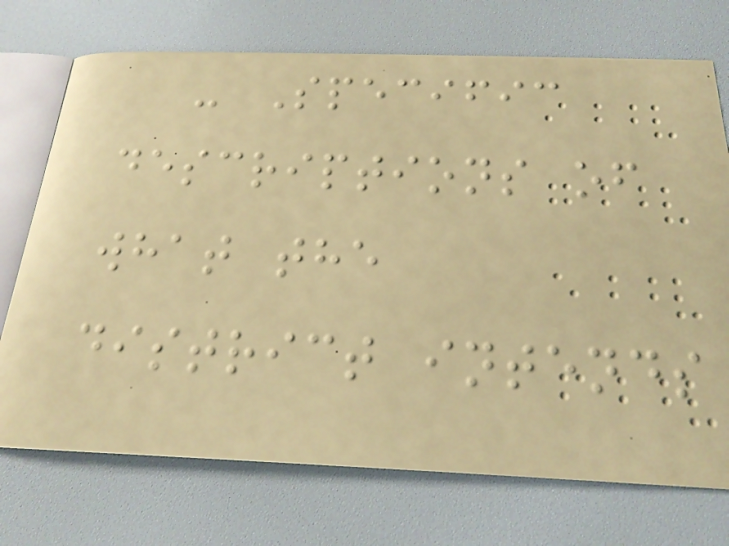- Specific
descriptions of
what the
district intends
